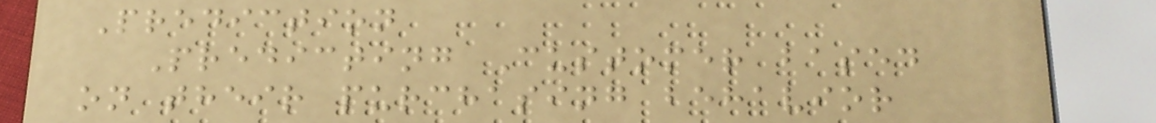Prediction
Predicting Customer based
on their purchasing behavior
